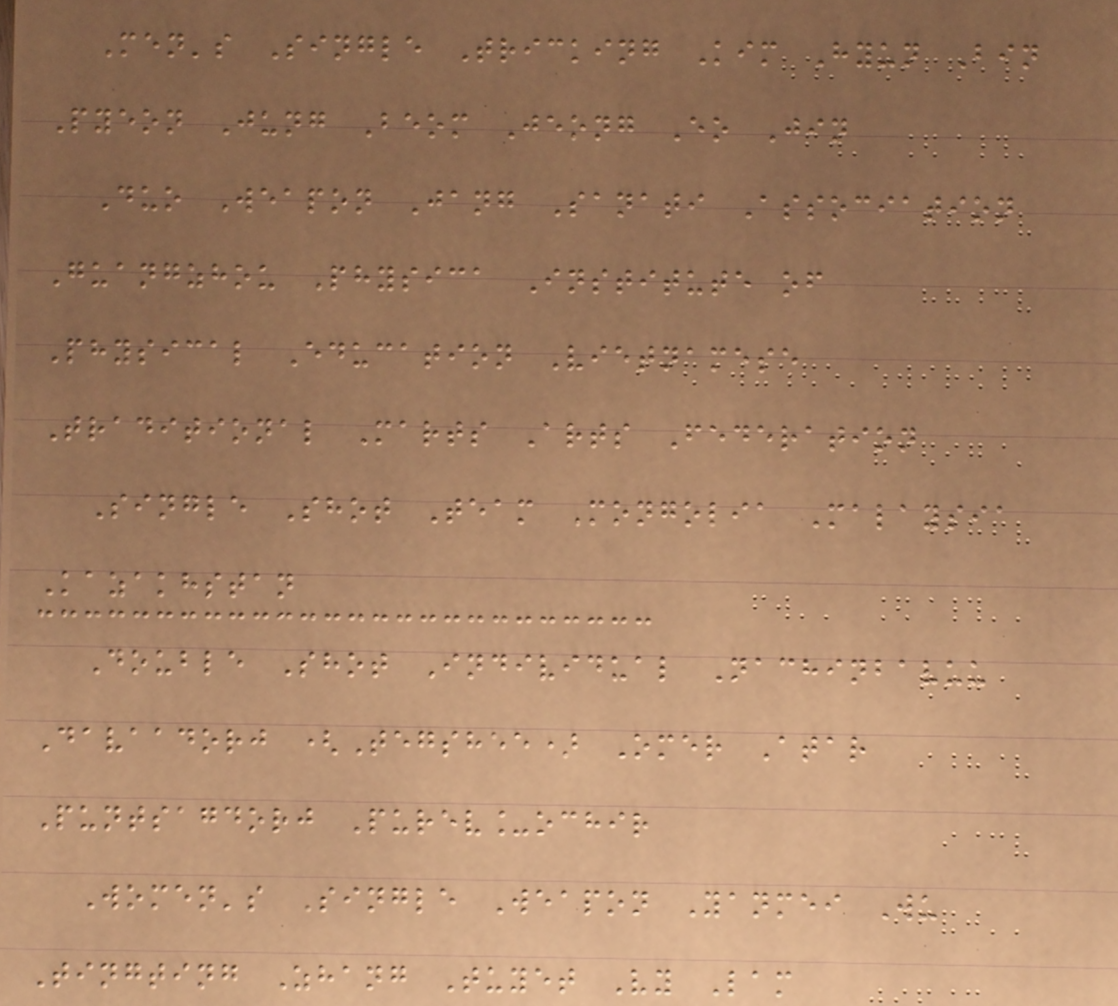Men's Single Tricking Kim Hyun Bin
Pyeon Jung Beom Jeong Eo Jin
Duo Weapon Jang Sanati Association
Guangzhou Physica Institute of
Physical Education Vietnamese
Traditional Marts Arts Federation
Single Shot Team Mongolia Malaysia
Kazakhstan
Double Shot Individual Nachinbavuu
Davaadorj (Tegshee) Omer Atar
Puntsagdorj Purev_ochir
Women's Single Weapon Yanmei Wu
Tingting Zhang Tuyet Vy Lam
